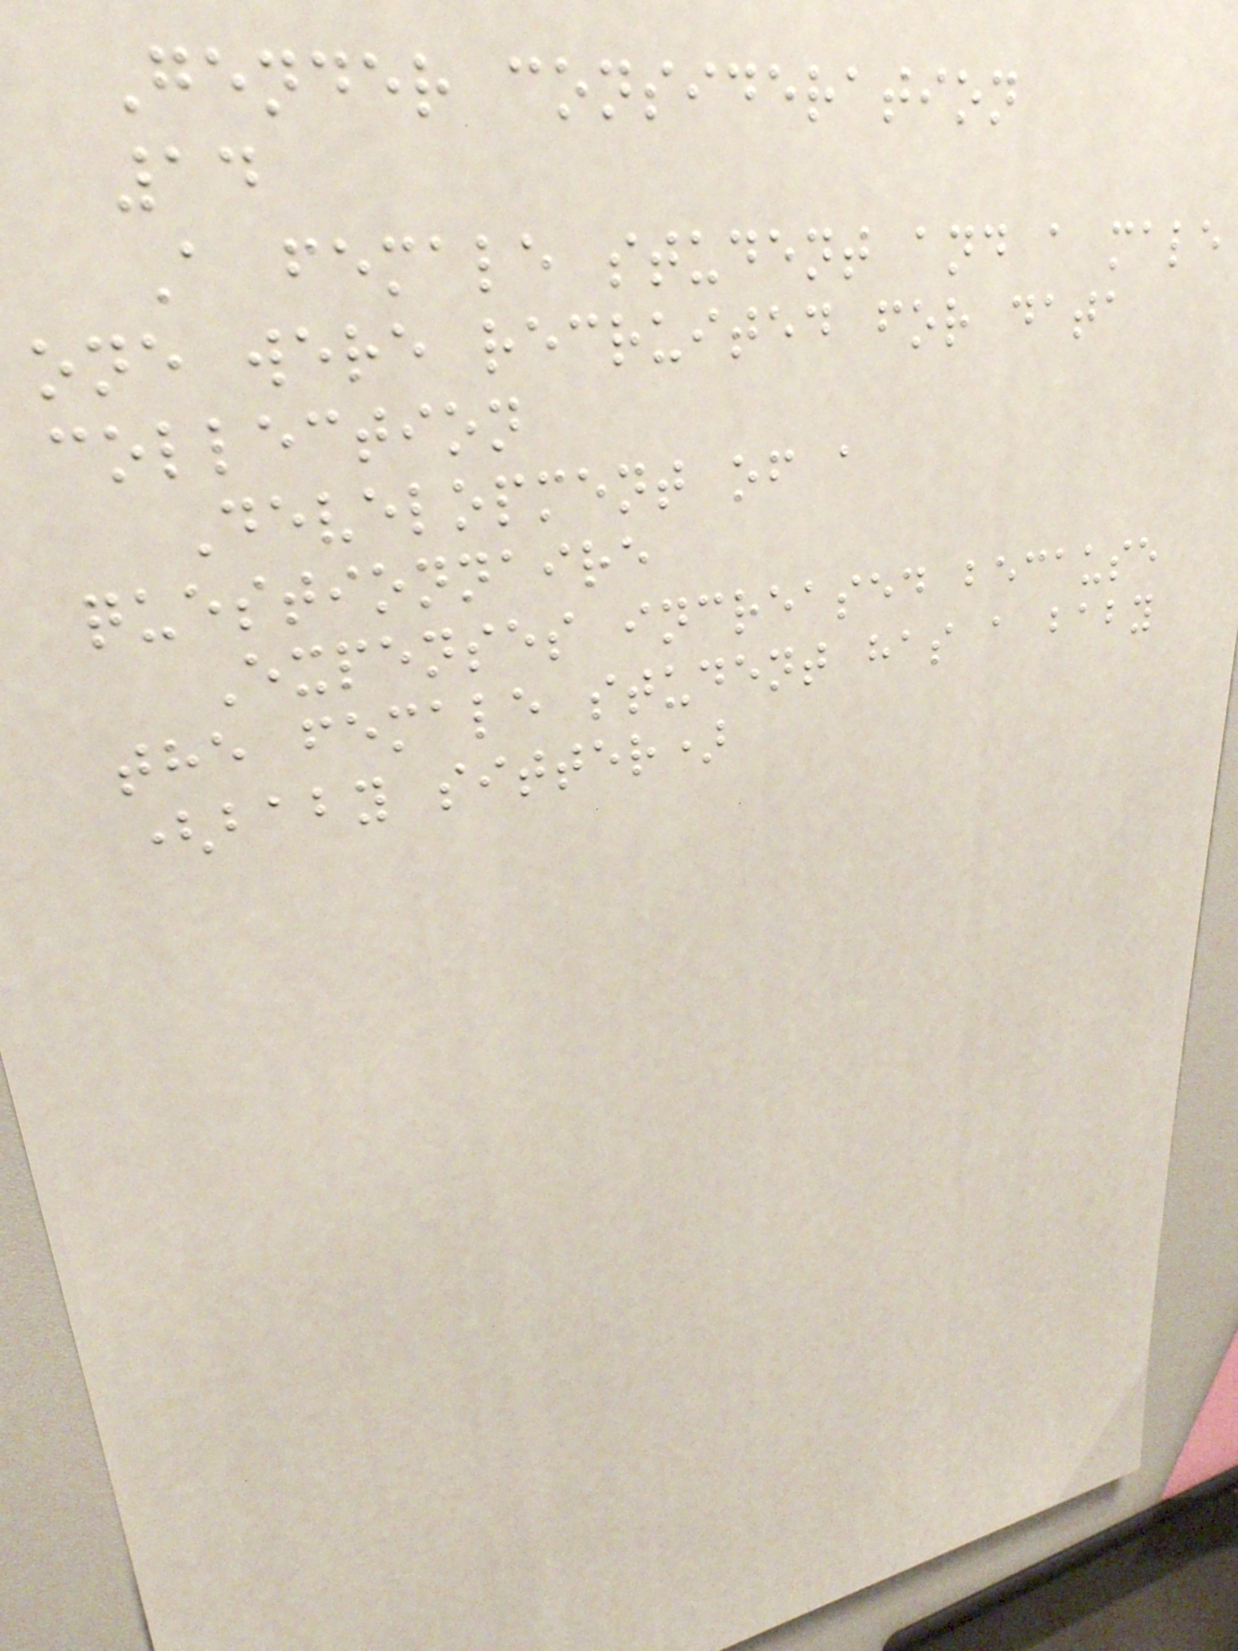Gender consideration
14
A female student and a male
one were recruited for data
collection
Development of a
questionnaire
Expenses increased because
the female student has a baby
(baby sitter)
